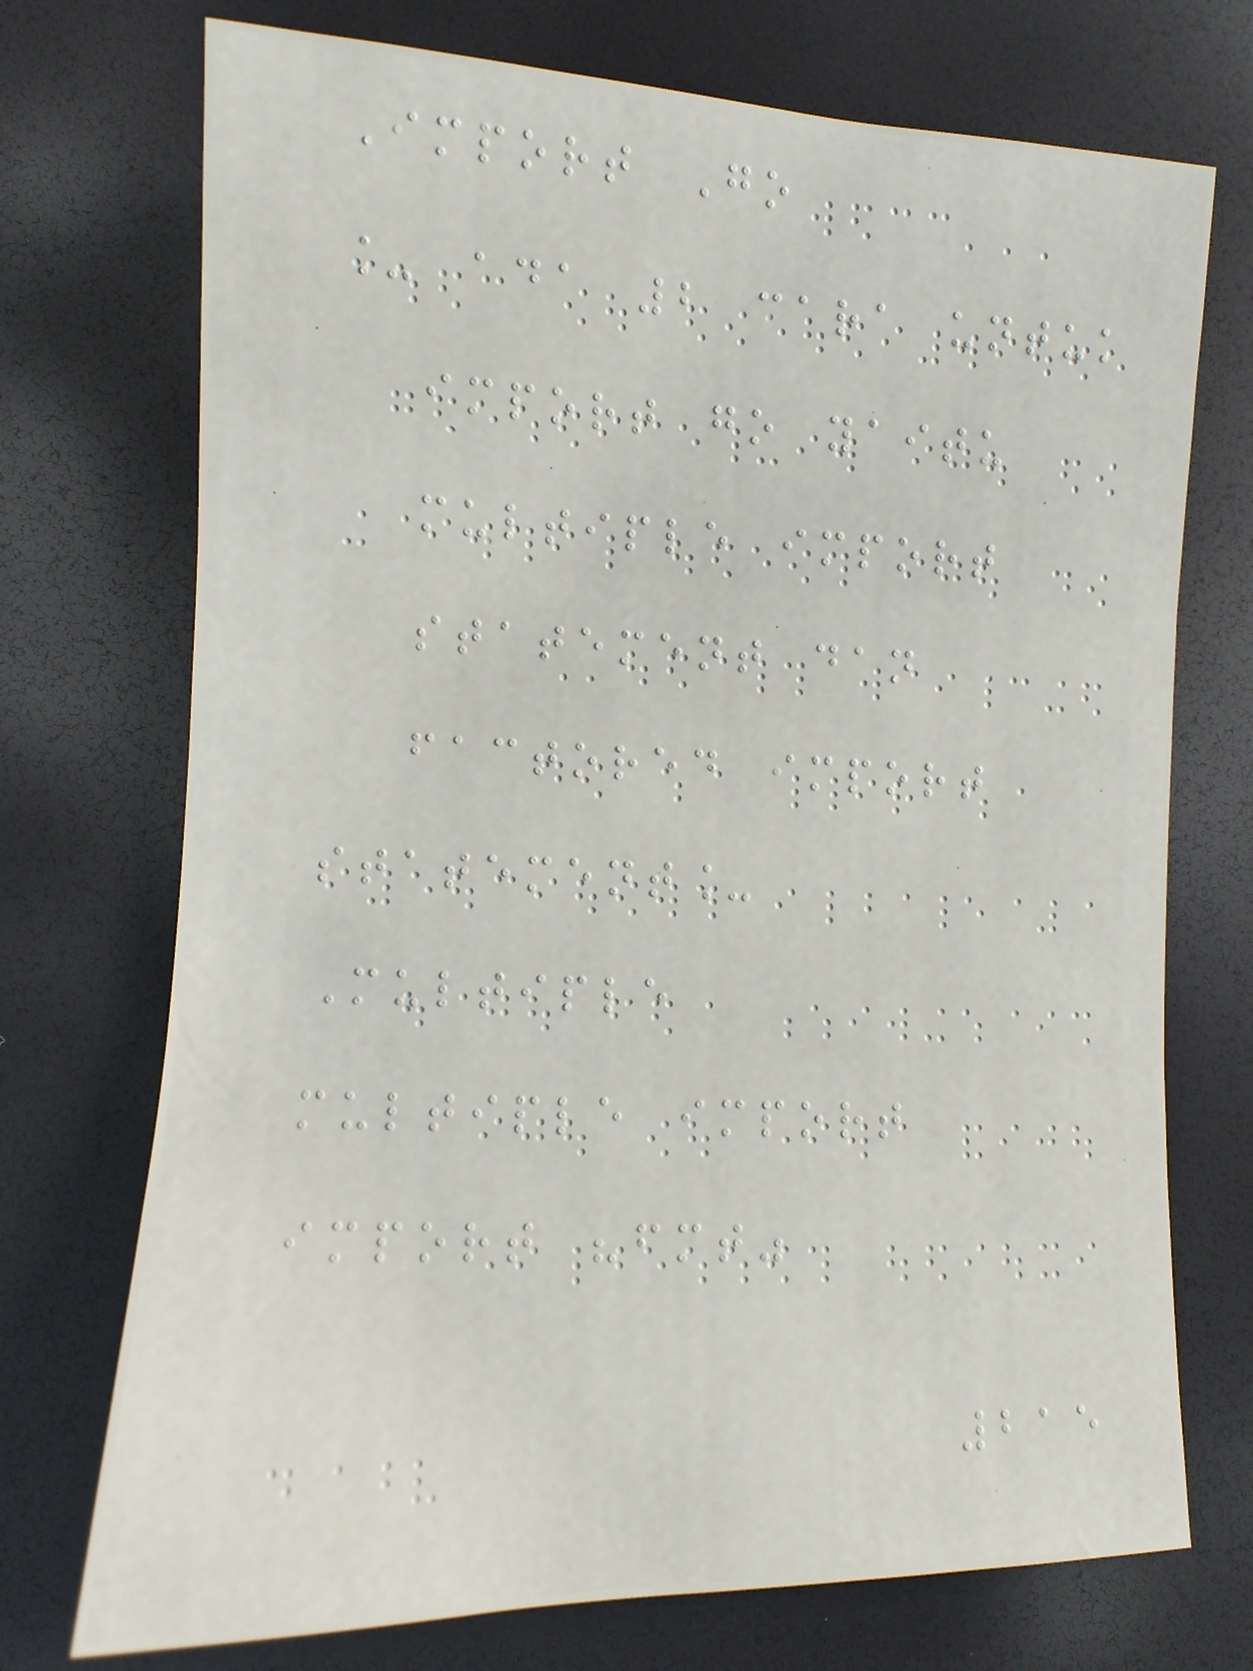Import Go
_ ada 2 cara untuk
import go yaitu
multiple import
statement dan
factored import
statement_
Multiple
multiple import
import "fmt"
215
